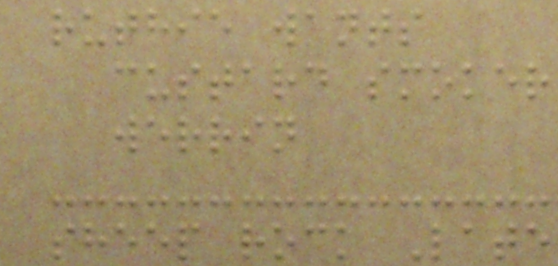ruthie wants
custard smoker
werrin
sheep rock Late
